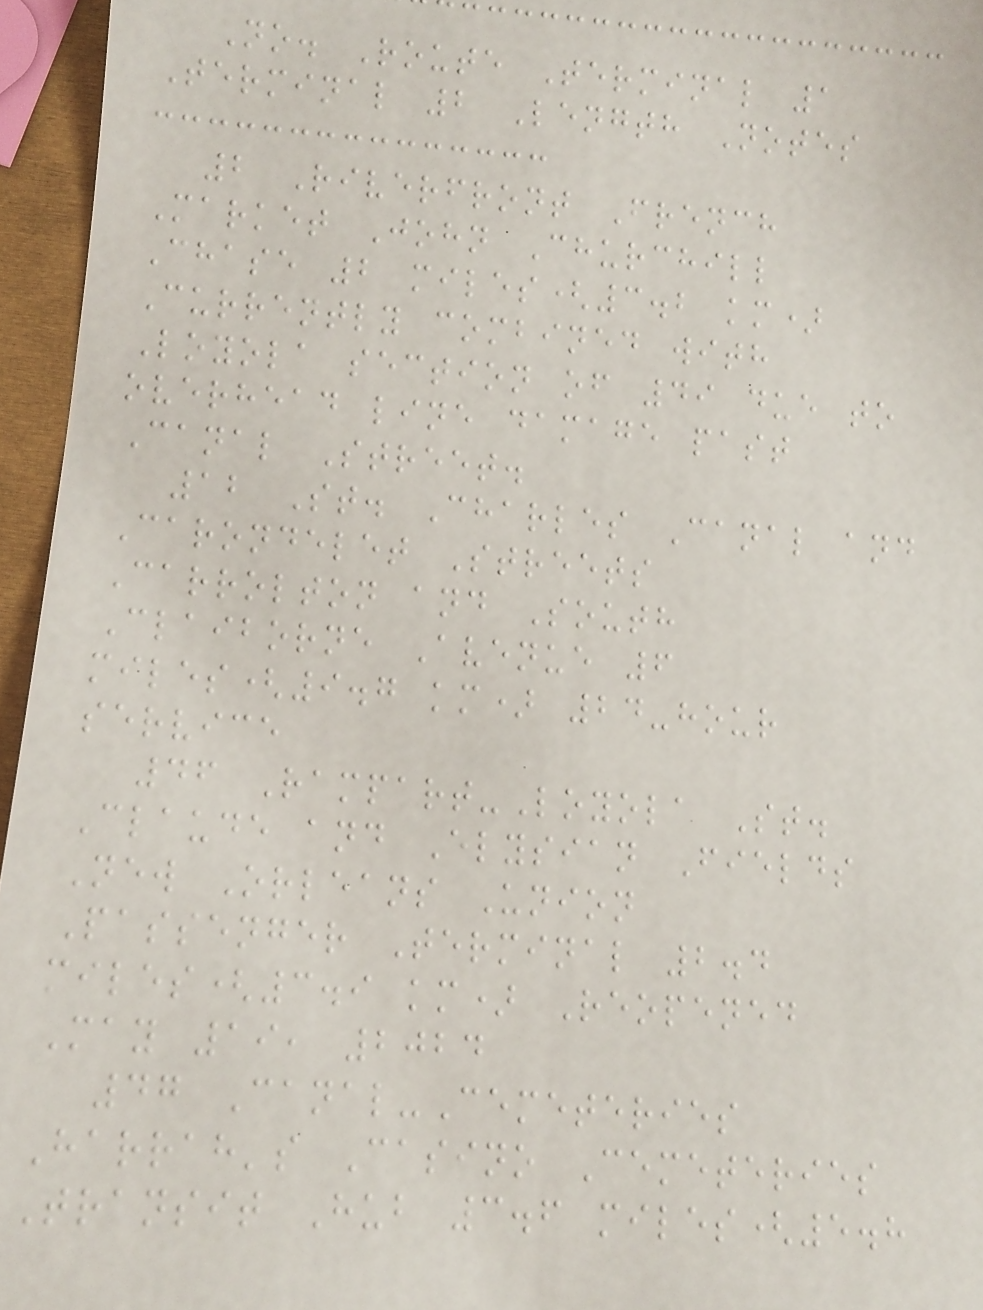No. Route Terminal 1
Terminal 2 Length Notes
2 Riverfront French
Market John Churchill
Chase 2 miles(3.2 km)
Currently combined with
Loyola section of 49 due to
overhead line damage past
Canal Street.
12 St. Charles Canal and
Carondelet Streets
Carrolton and South
Claiborne Avenue 6
miles(9.7 km) 24-hour
service
46 Rampart-Loyola St.
Claude and Elysian Fields
New Orleans Union
Passenger Terminal 2.4
miles(3.9 km) Reopened
May 19, 2024
47 Canal-Cemeteries
Harrah's Casino Cemeteries
Transit Hub 3.6 miles(5.8
